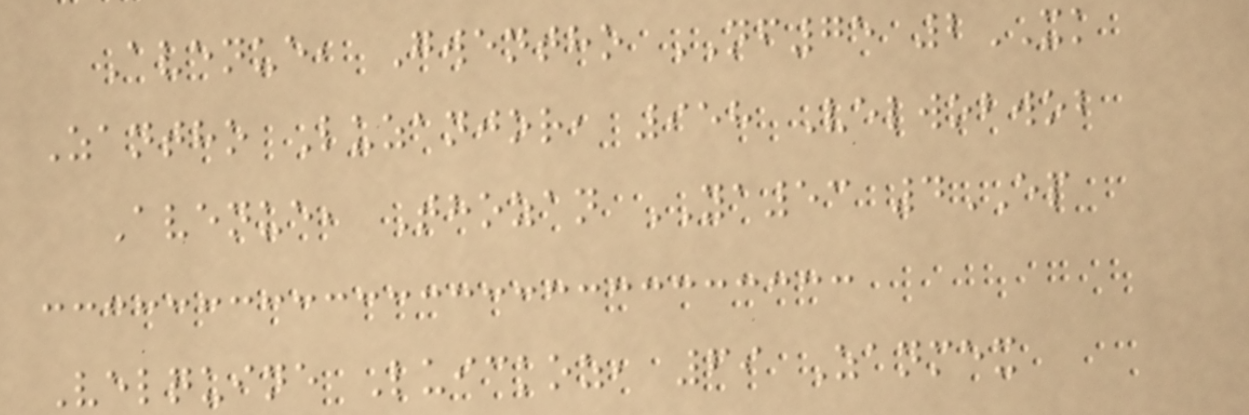Avenue, Gwentho NF75 2XK
Zantho Luzanjor, 958 Velwobwob
Avenue, Thozan YA53 4EP
Velquine Luickoz, 69 Zanmex
